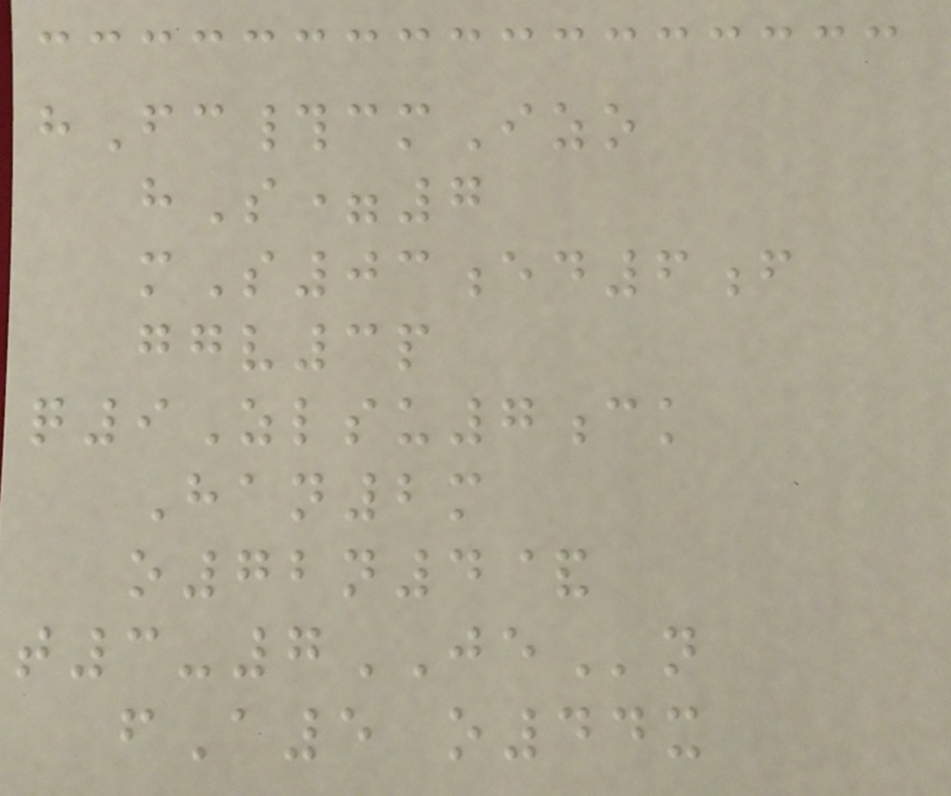hFc#cmIzo
hS=7
mS03ed6f
ggv3p
q9Zlsu7ck
Han2m
o72n4&
t3-7JEn
fA5 o44x
